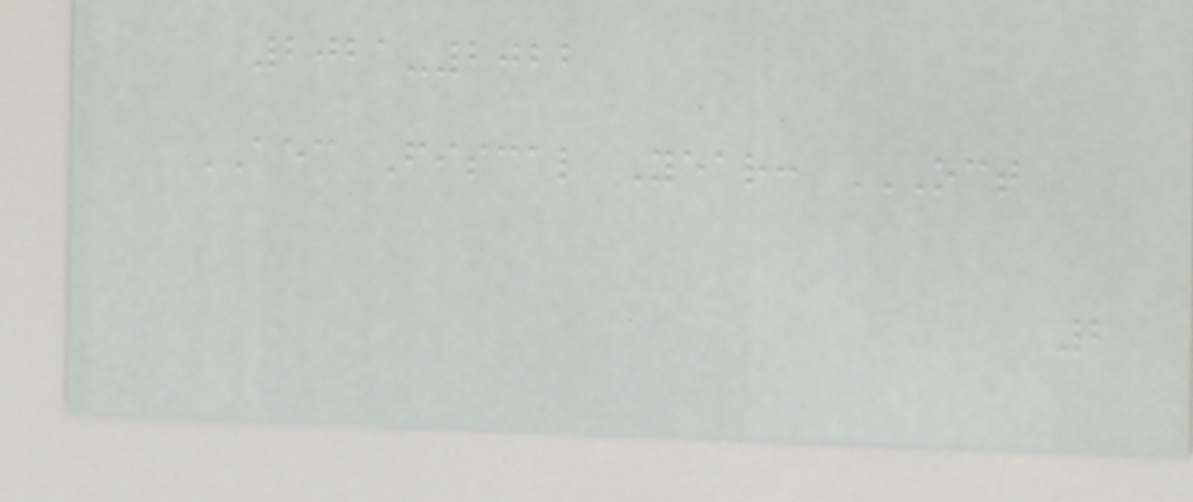2021-2022
AEC Fiscal Year: OCT
2
